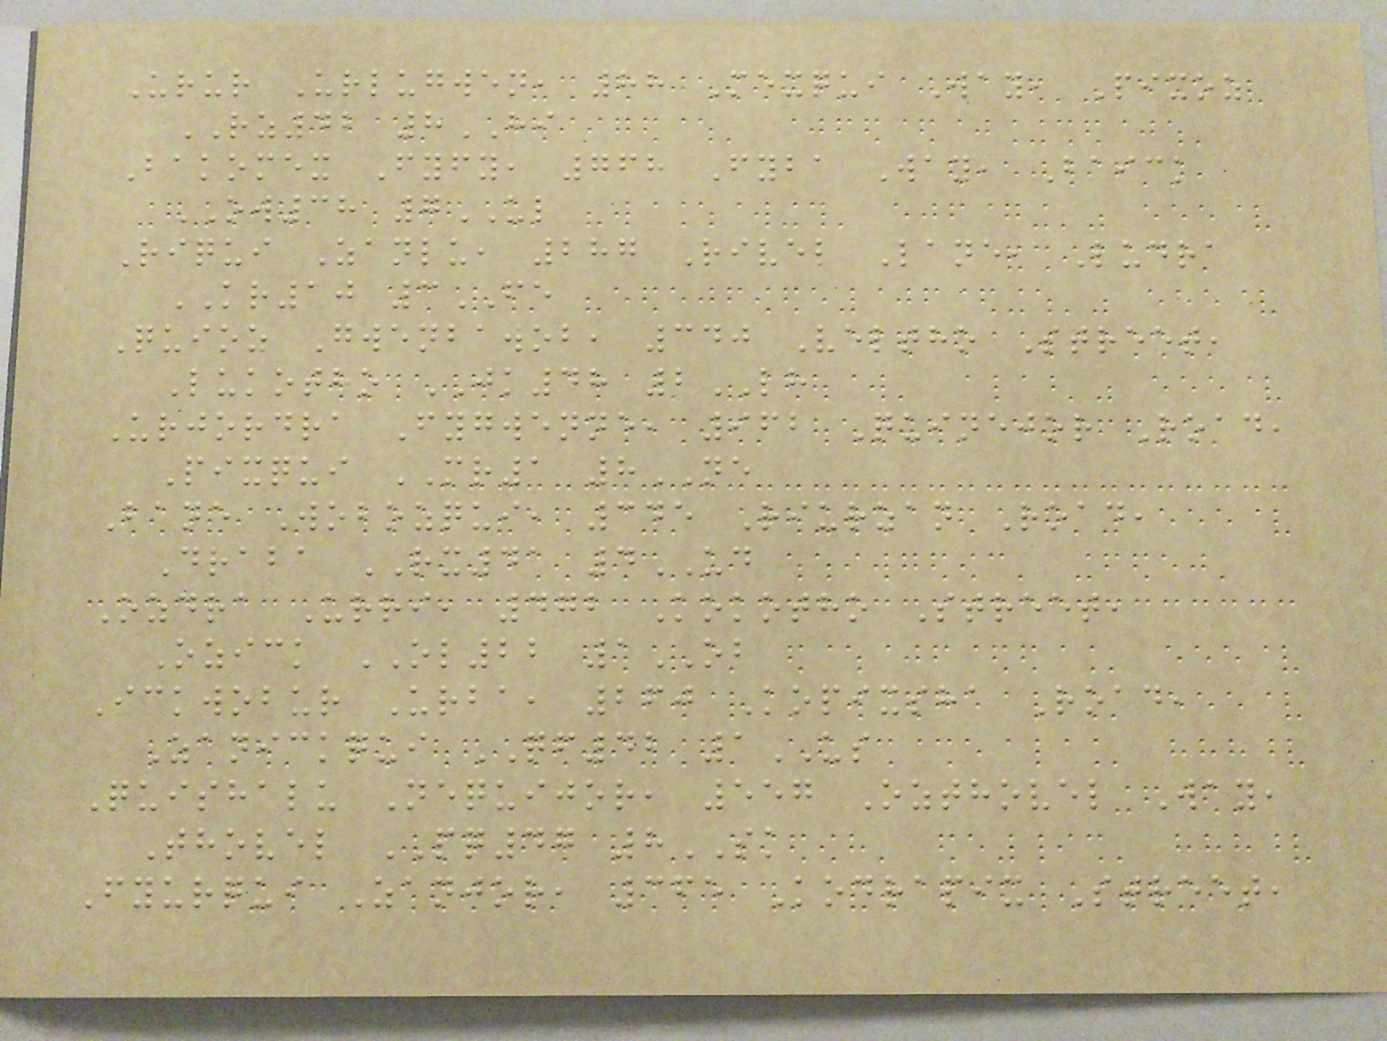Urur Urlugwen, 88 Mexqui Way, Pixoz
RZ42 8HI
Bakomex Fyfy, 768 Fyba Way, Baick
OW38 7UL
Riqui Zanlu, 287 Rivel Lane, Ludra
KR10 3FE
Quioz Gwenbawob, 340 Veltho Street,
Lukotho JK48 2LH
Urjordra Fygwenne, 962 Quinejor Road,
Pixqui MR1 8NE
Bane Wobozqui, 345 Riurzan Road,
Draba RX41 4UD
Ozdra Urri, 472 Kokotho Street,
Ozick OL22 1OB
Ickwobur Urba, 260 Kopixsha Road,
Zanickqui QF42 1US
Quishalu Nequijor, 557 Ozthovel Way,
Thovel PQ47 8SK
Fyurqui Zanjor, 365 Kodrapix Street,
